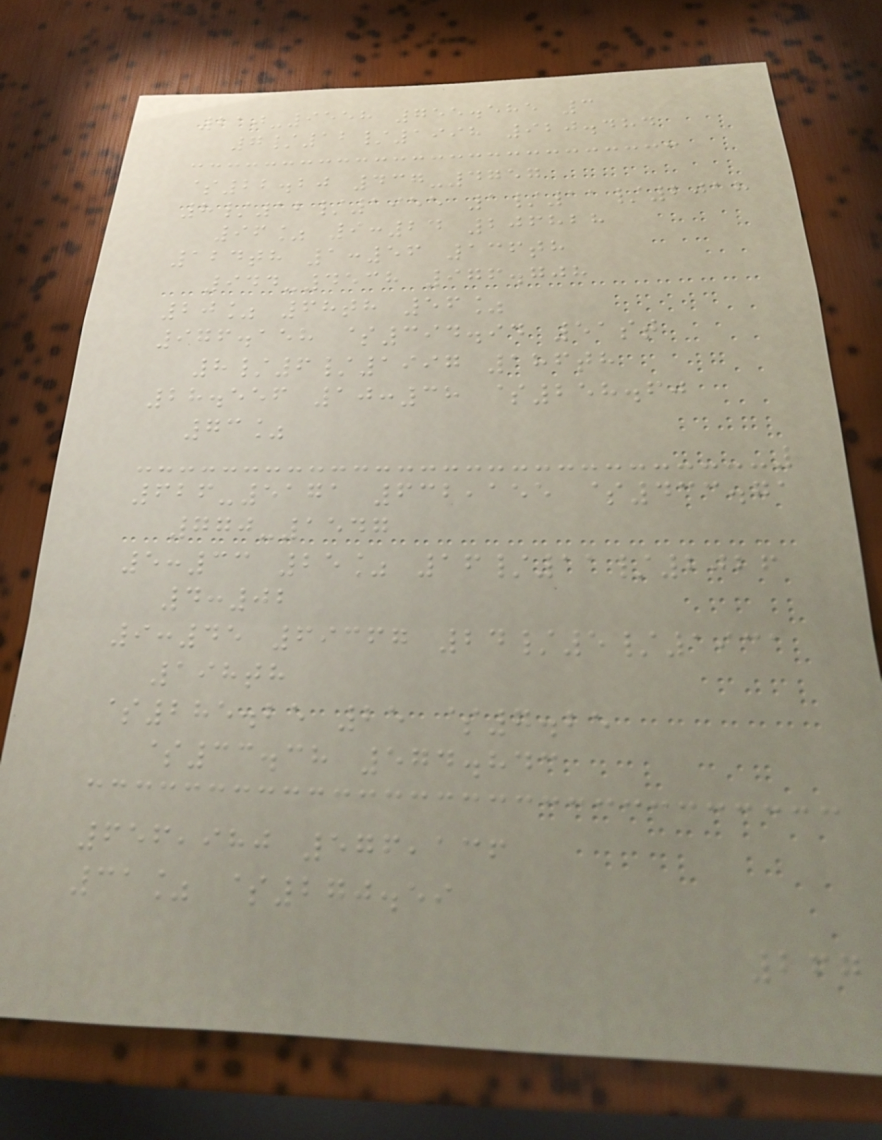210-9558 755.585 3
7/12/1998 920.484
$22.20 437-4757
8/12/1955 1/11/2018
96% 9:24 206828
124th 1:56 136th
944-4538 976.708
20% 68th 56%
976.158 $394.94 51st
8/6/1997 186th
28.556 10:38 $258.60
73%
626-5171 632,155 $433.71
770-1547
5:33 25% 16/11/2026
4:02
9:45 69367 24/5/1931
198th
$285.25 25 $7.25
$33.38 574.843
656,980 576,136
31% $270.59
267
